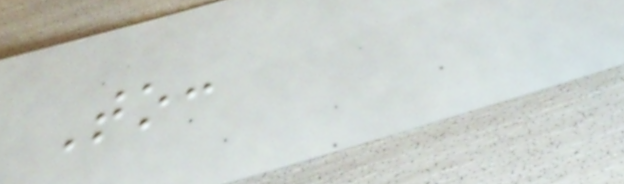To:
